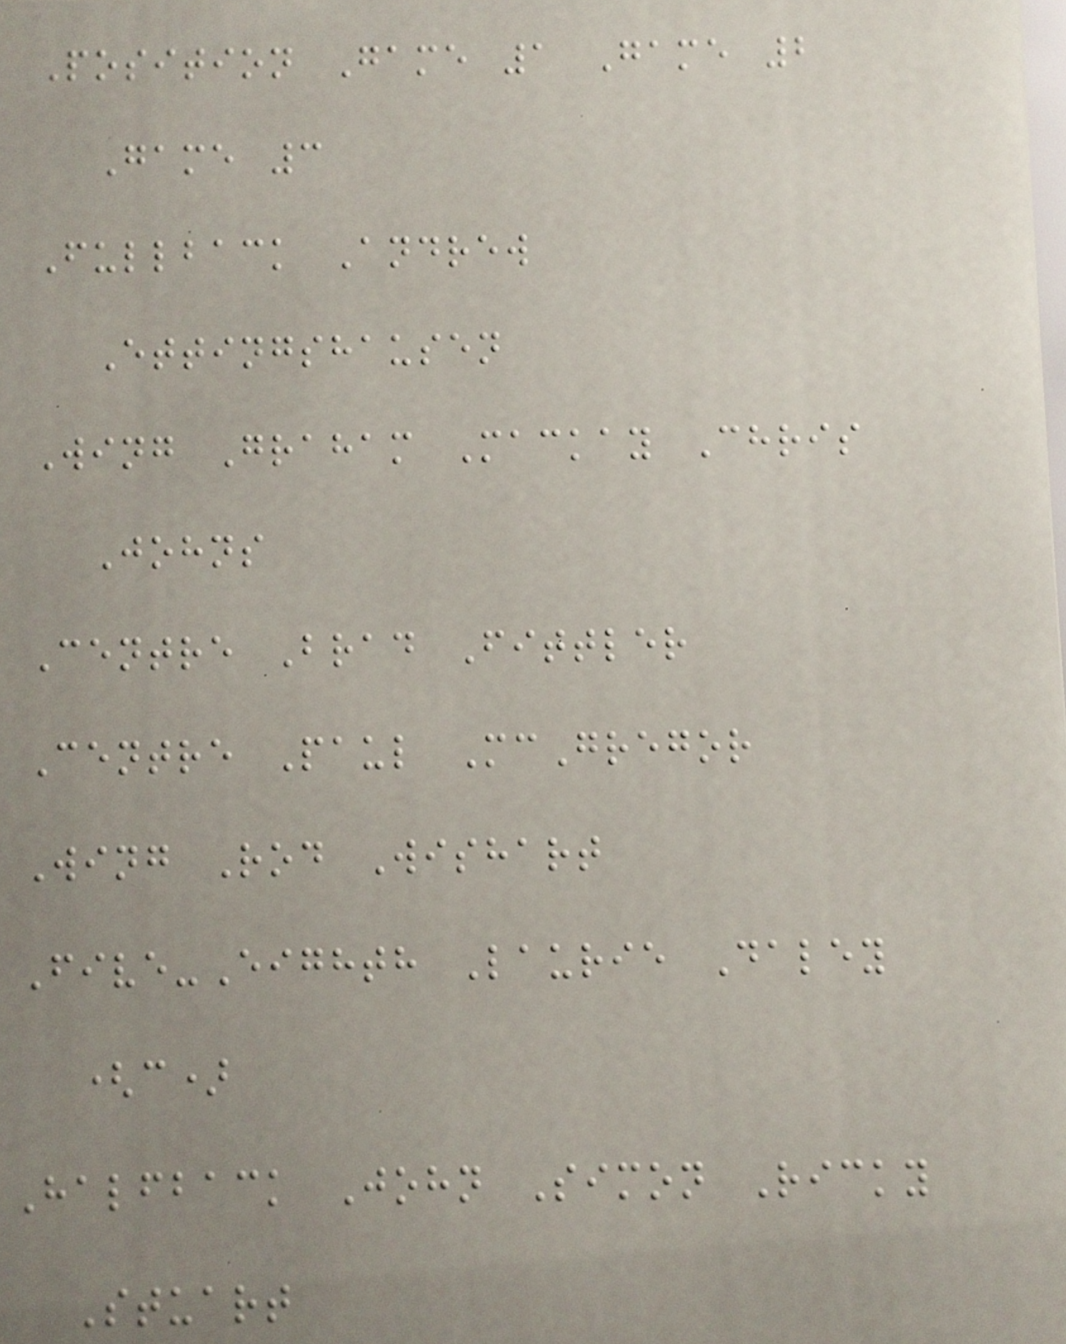Position Game 1 Game 2
Game 3
Fullback Andrew
Ettingshausen
Wing Graham Mackay Chris
Johns
Centre Brad Fittler
Centre Paul McGregor
Wing Rod Wishart
Five-Eighth Laurie Daley
(c)
Halfback John Simon Ricky
Stuart
